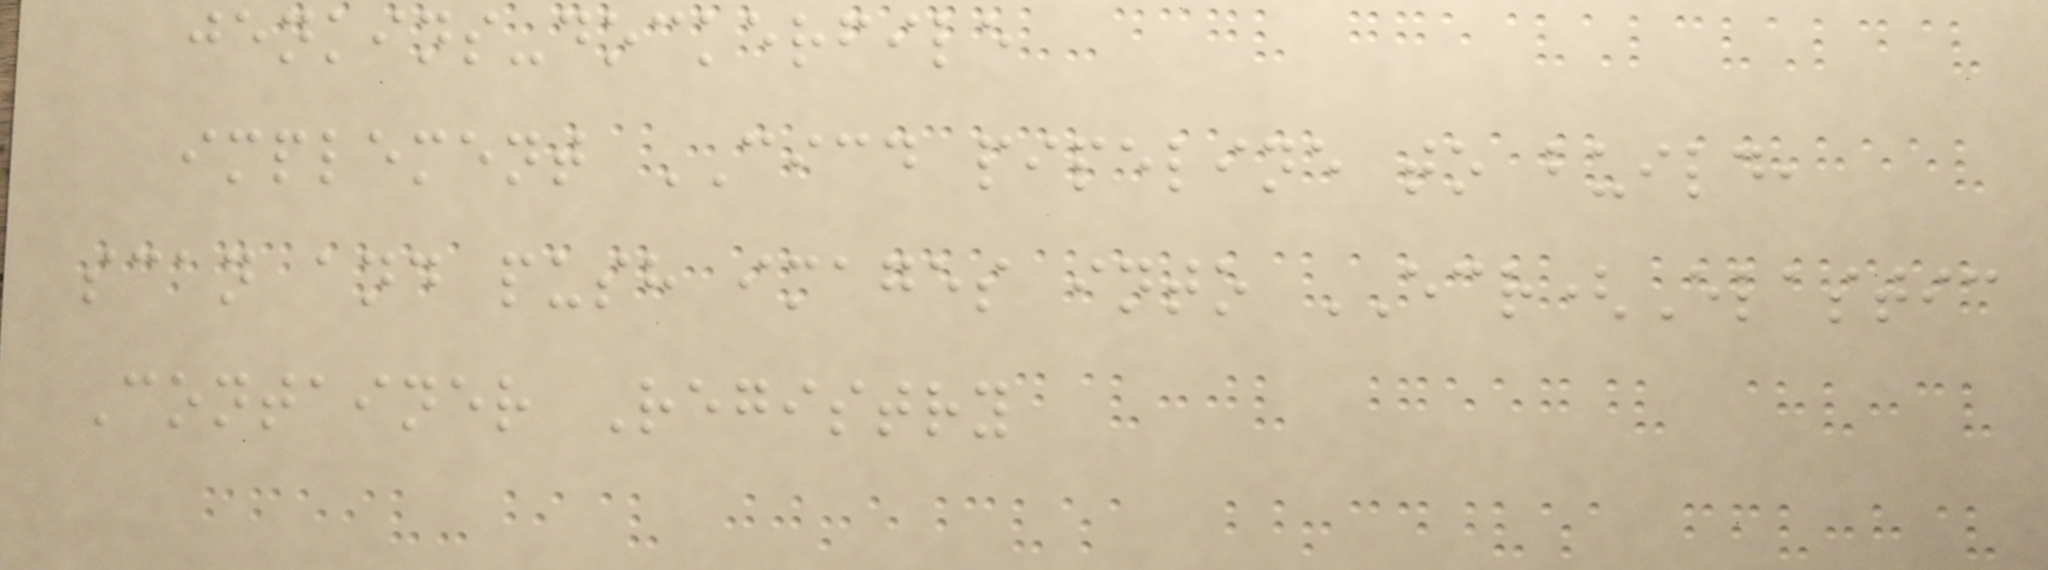jenkins-dockerfile
implement CICD pipeline to build,
scan and push images into ECR(Elastic
Container Registry
